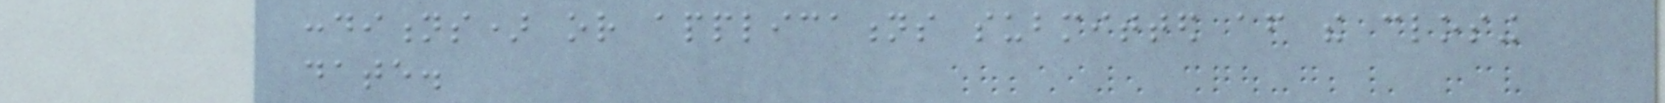conditions) or applications submitted after the closing
date.
